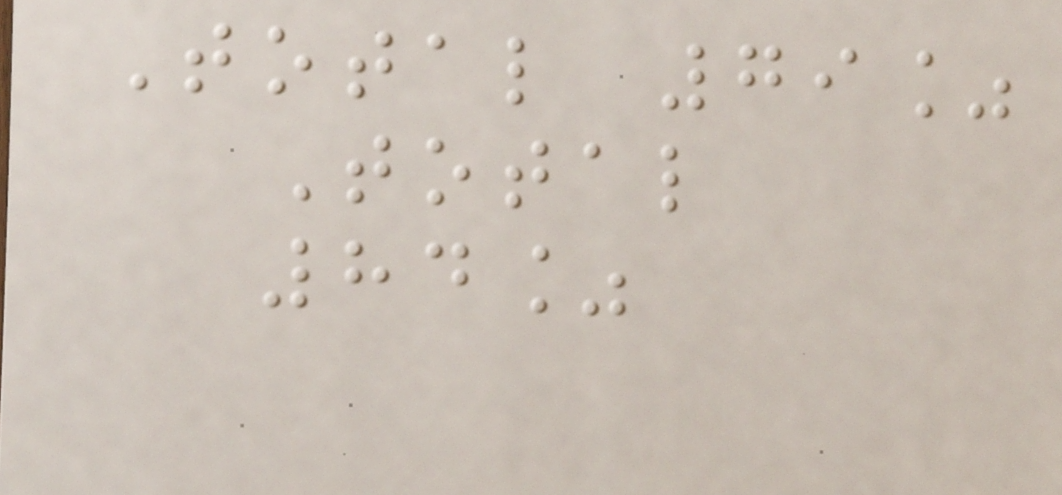Total 79%
Total
84%
